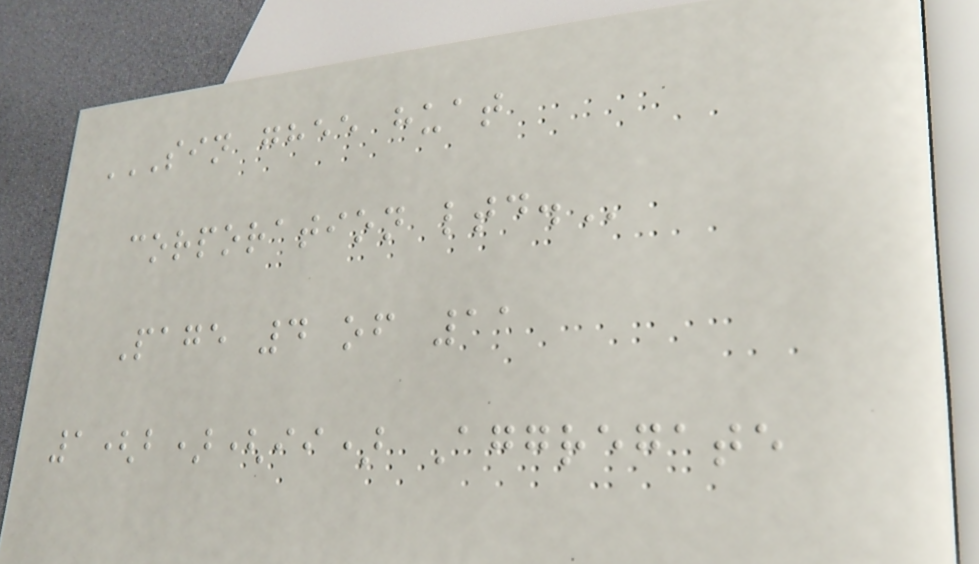SIN GHEE HUAT
CORPORATION LTD.
Page 4 of 11
1(b)(ii) Aggregate
